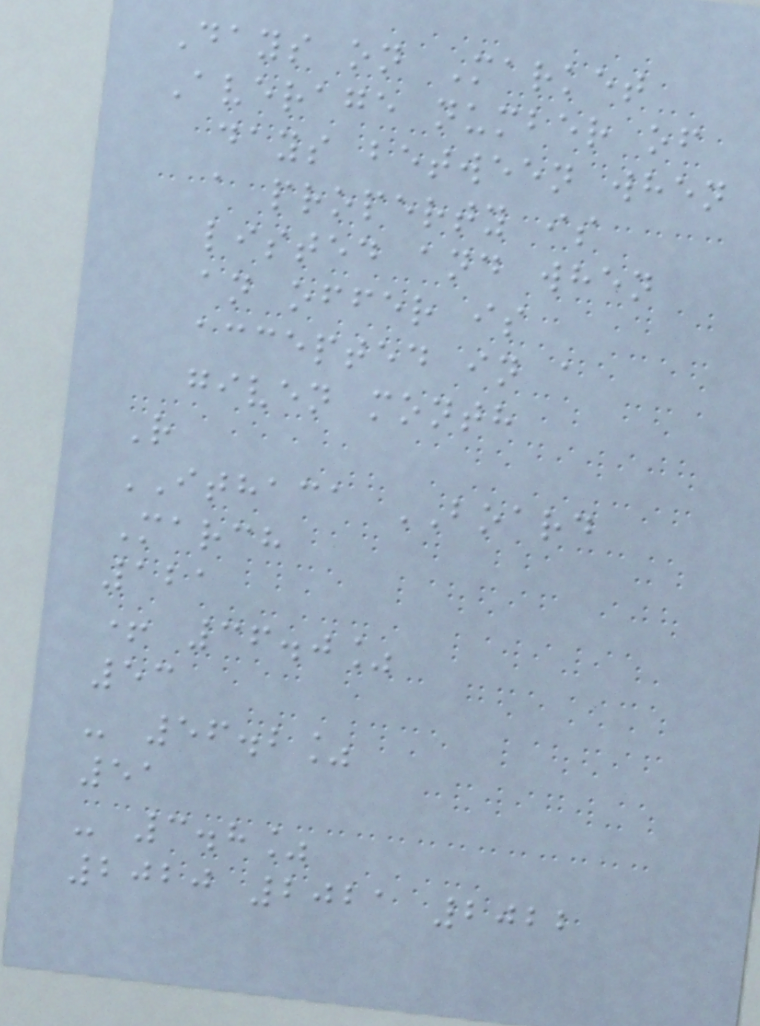Days on Market
Average number of
days between when
a property is
listed and when
an offer is
accepted in a
given month
R
ITHACA BOARD
March
121
+ 36.0%
53
- 56.2%
51
- 3.8%
2020 2021 2022
